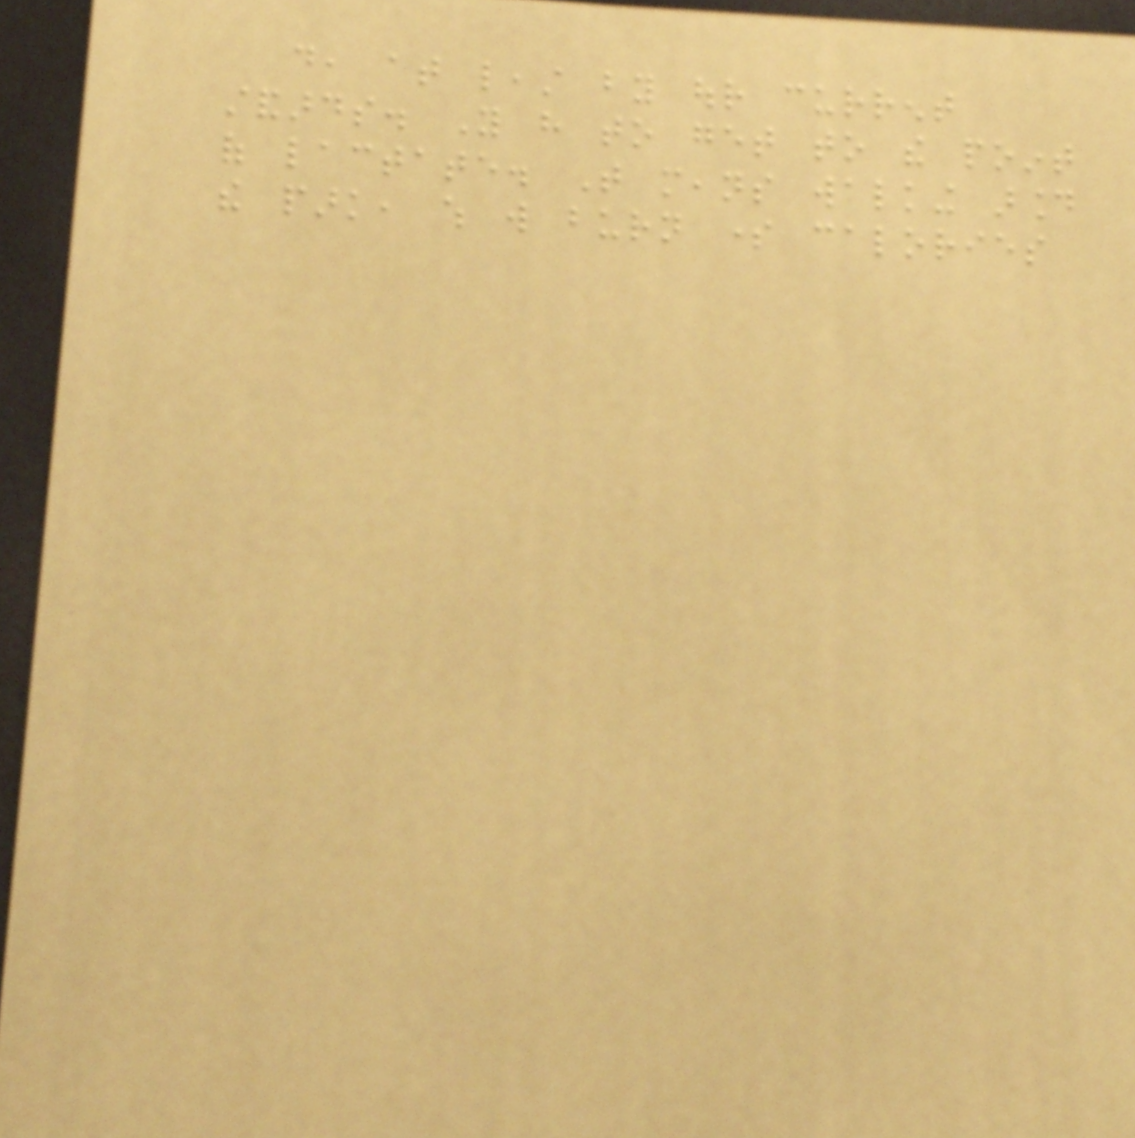do, at least by our current
standards. You have to get to the point
of lactate. That means walking around
the park, which will burn some calories
